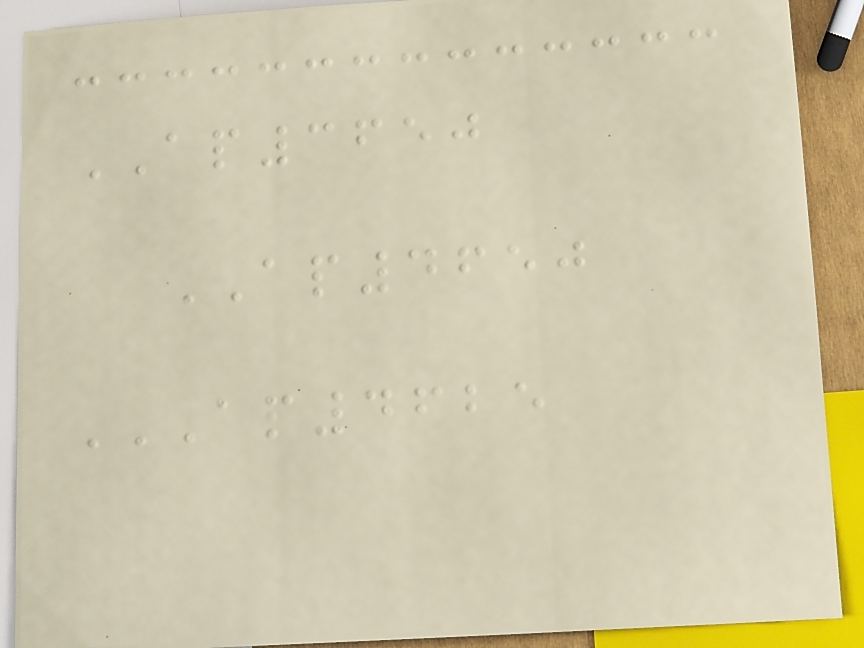AP3650
AP4650
AP4625
